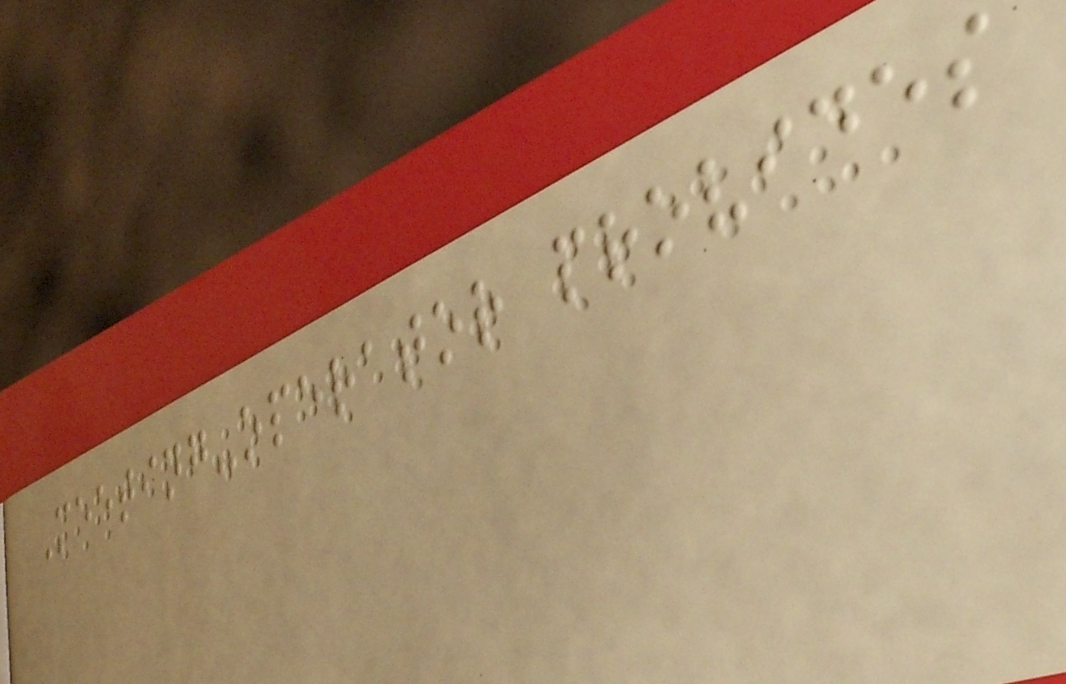Meeting-operator provides
